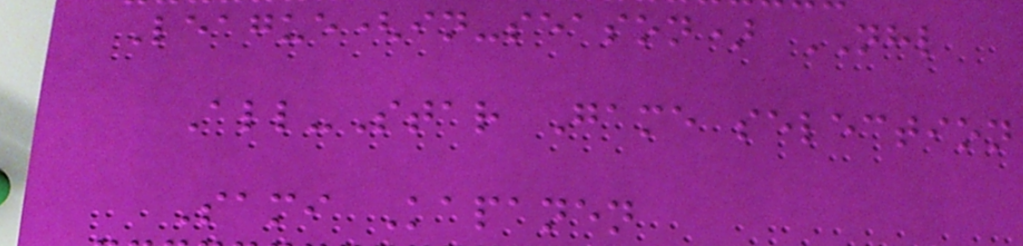League(in-season) NHL
All-Star Game selection
Sami Kapanen
